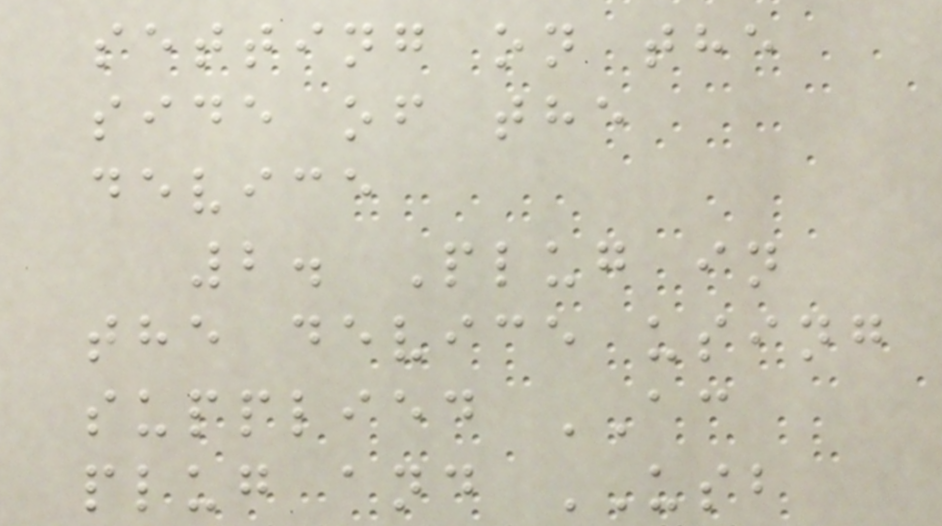setting on the
side of the
device
2. Plug in
the device using
supplied AC
plug and USB
